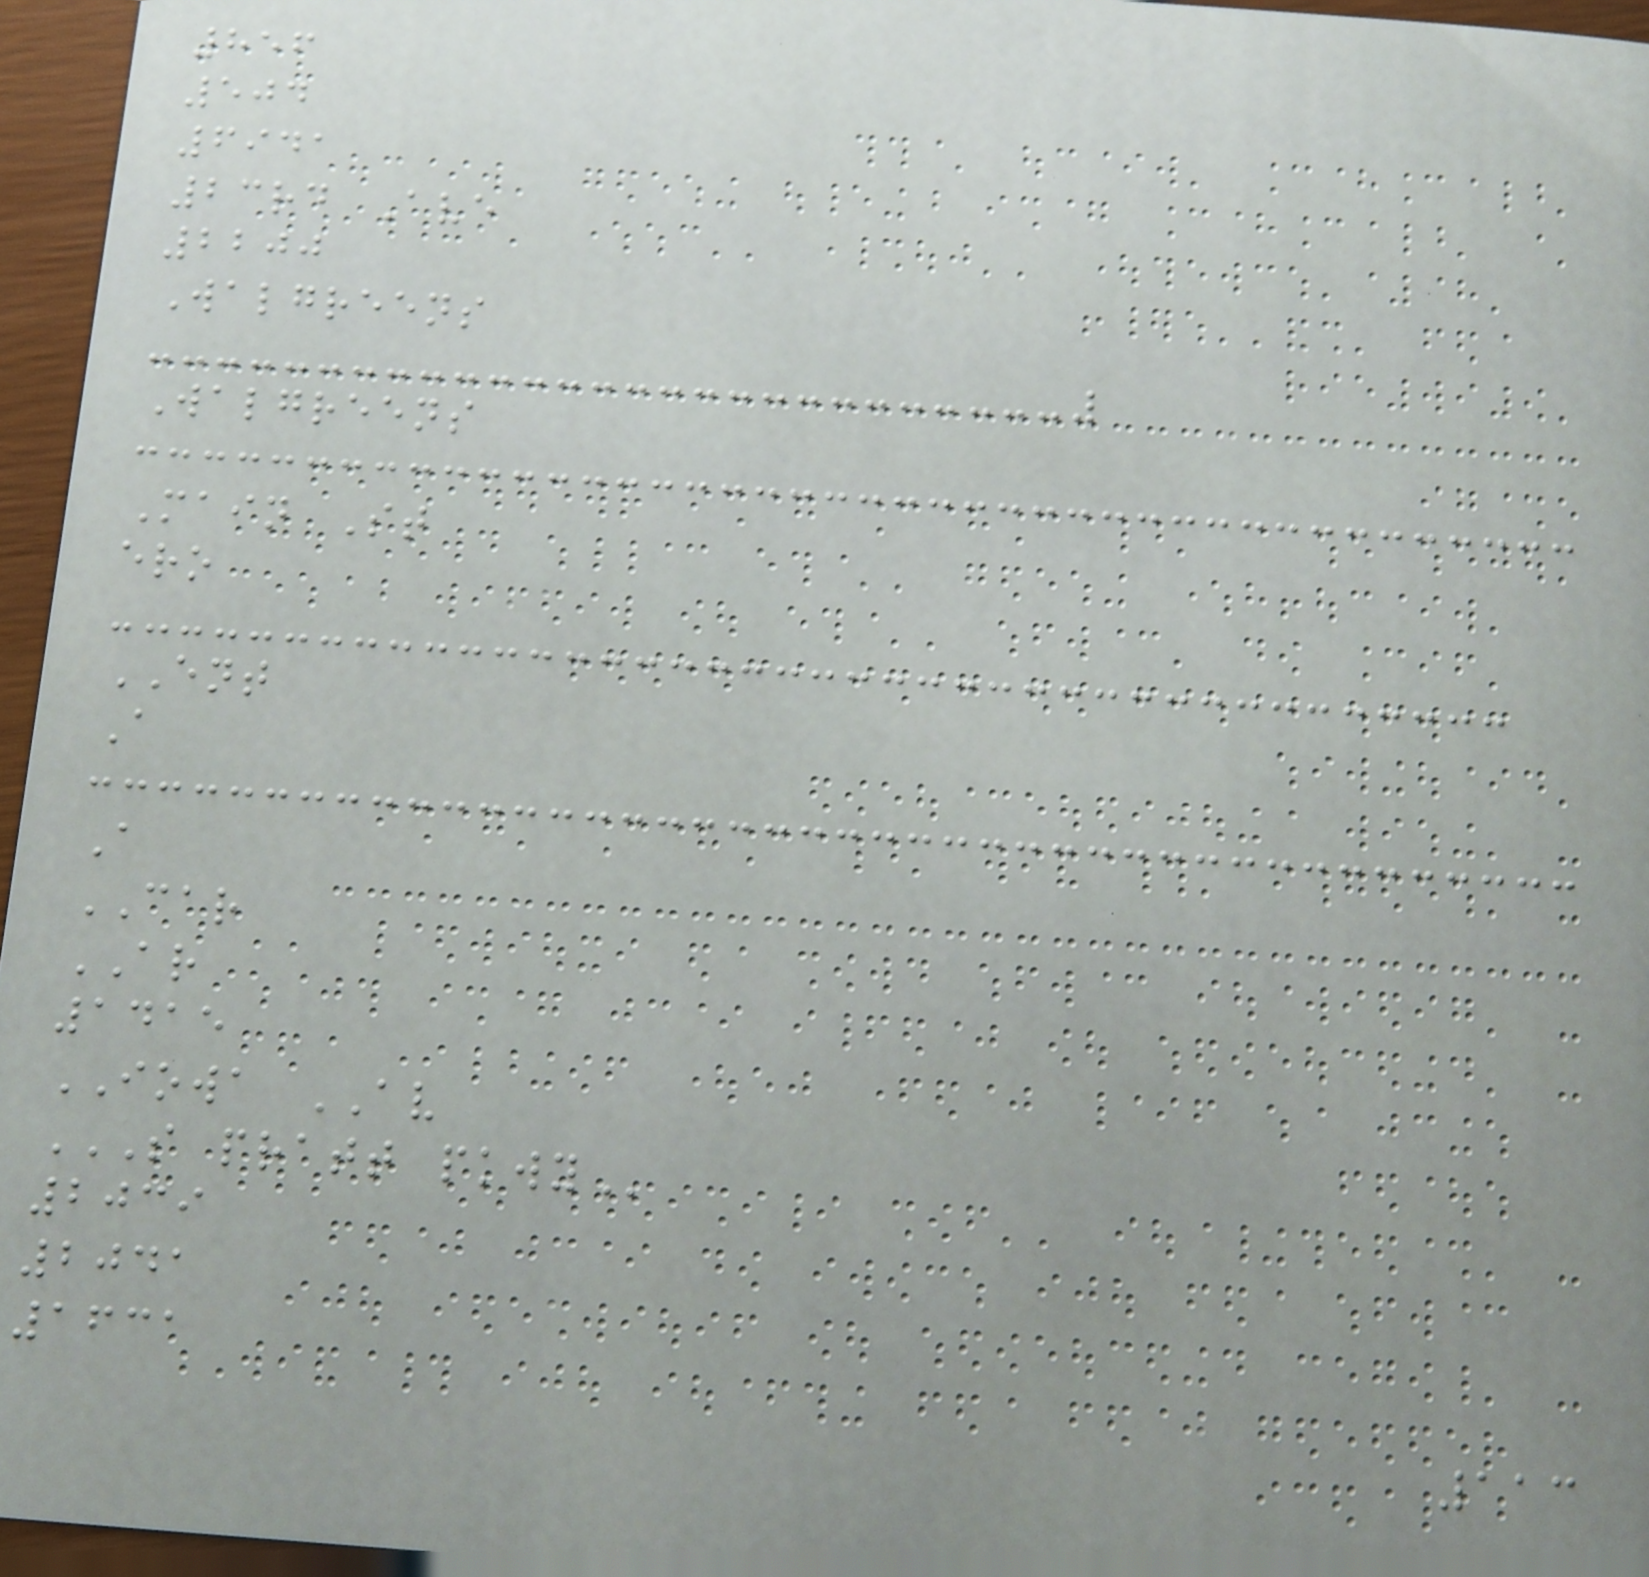856
504
6941
23rd Ave
2200
Walgreens
Walgreens
Main St
ero
ENT
A
A
CAR
AR
1415
IOWA AV
S PRATT PKWY
2039
2041
1631
113
